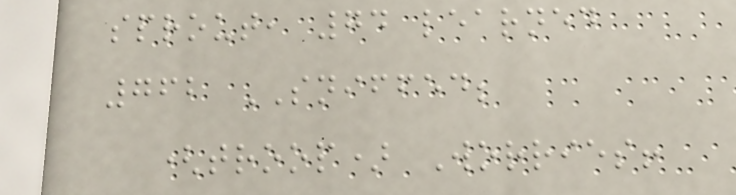sprout, 74 learned
762 SNIFFED;
(troop) Worries!
